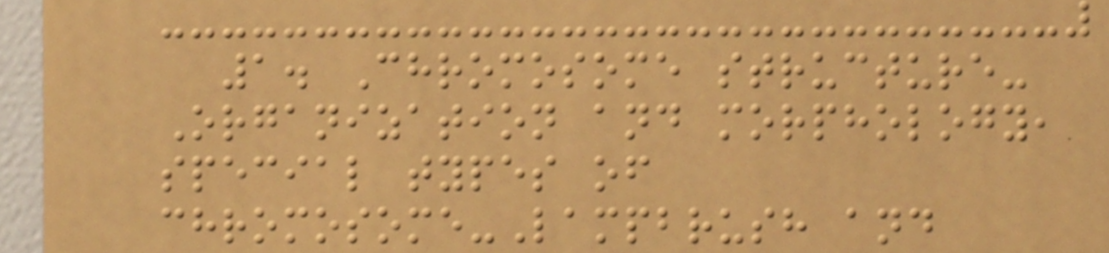1. Chromosome structure-
Organization and morphology,
special types of
chromosome-Lampbrush and
